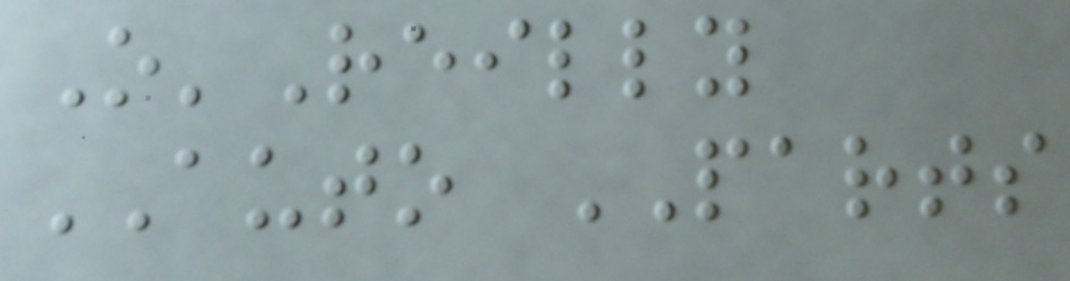O'Reilly
AUTO PARTS
